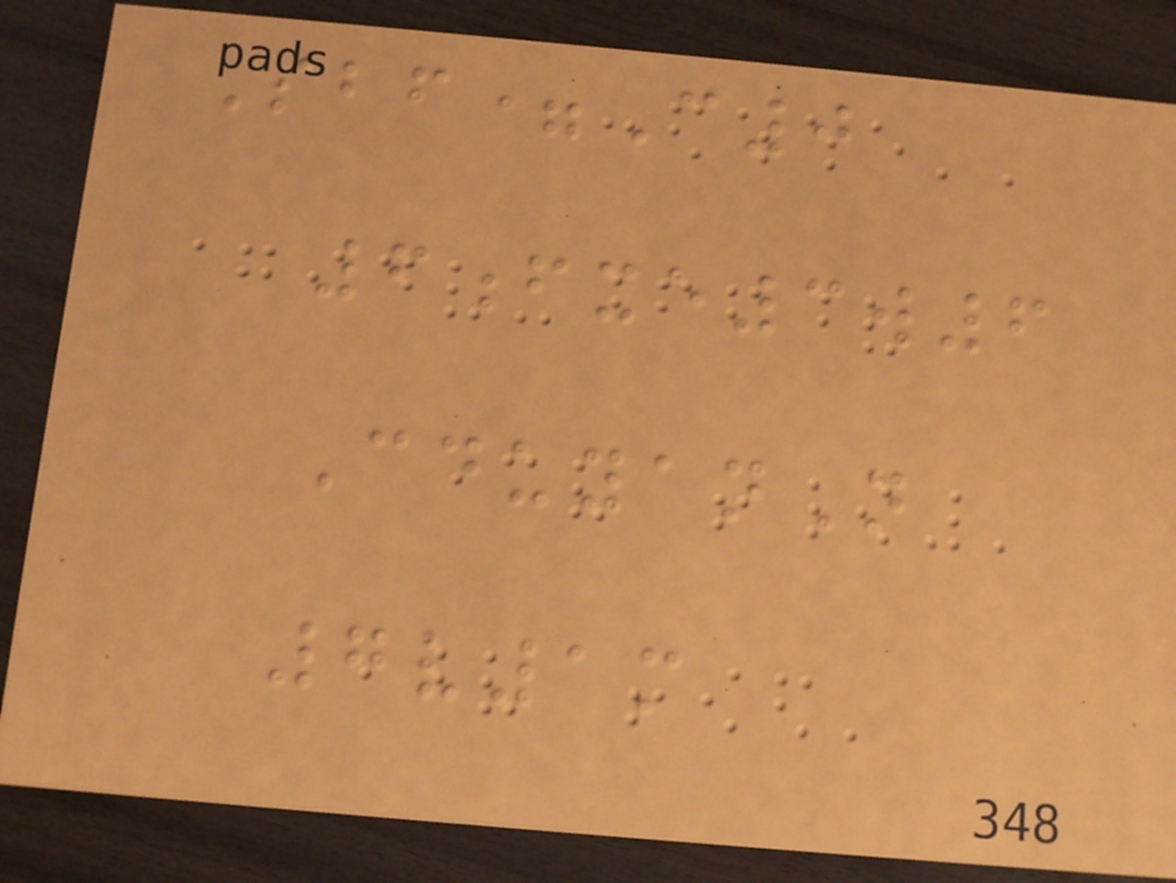Sbf=C0
6fxe3w6
CduyanN
7v1m
